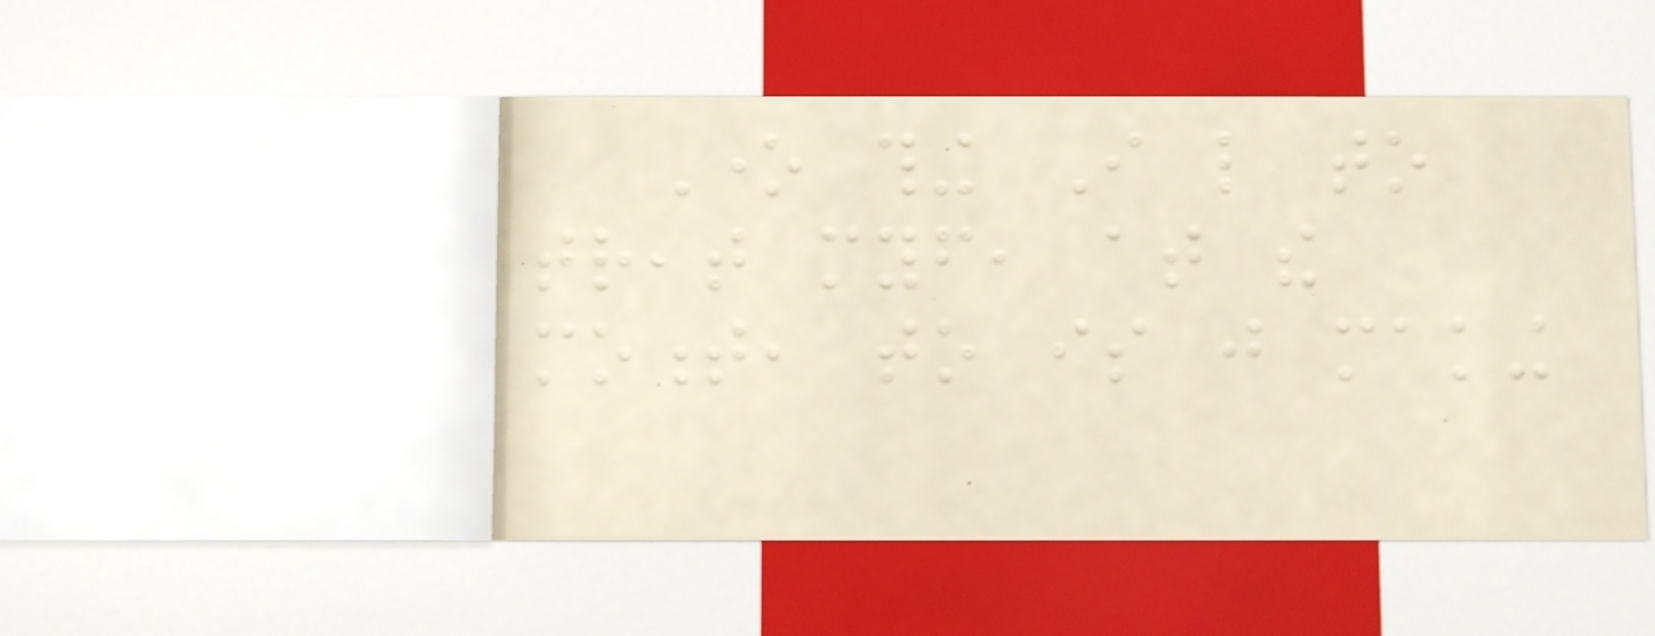One thing I like to
treat myself, at the
moment, to is just making
